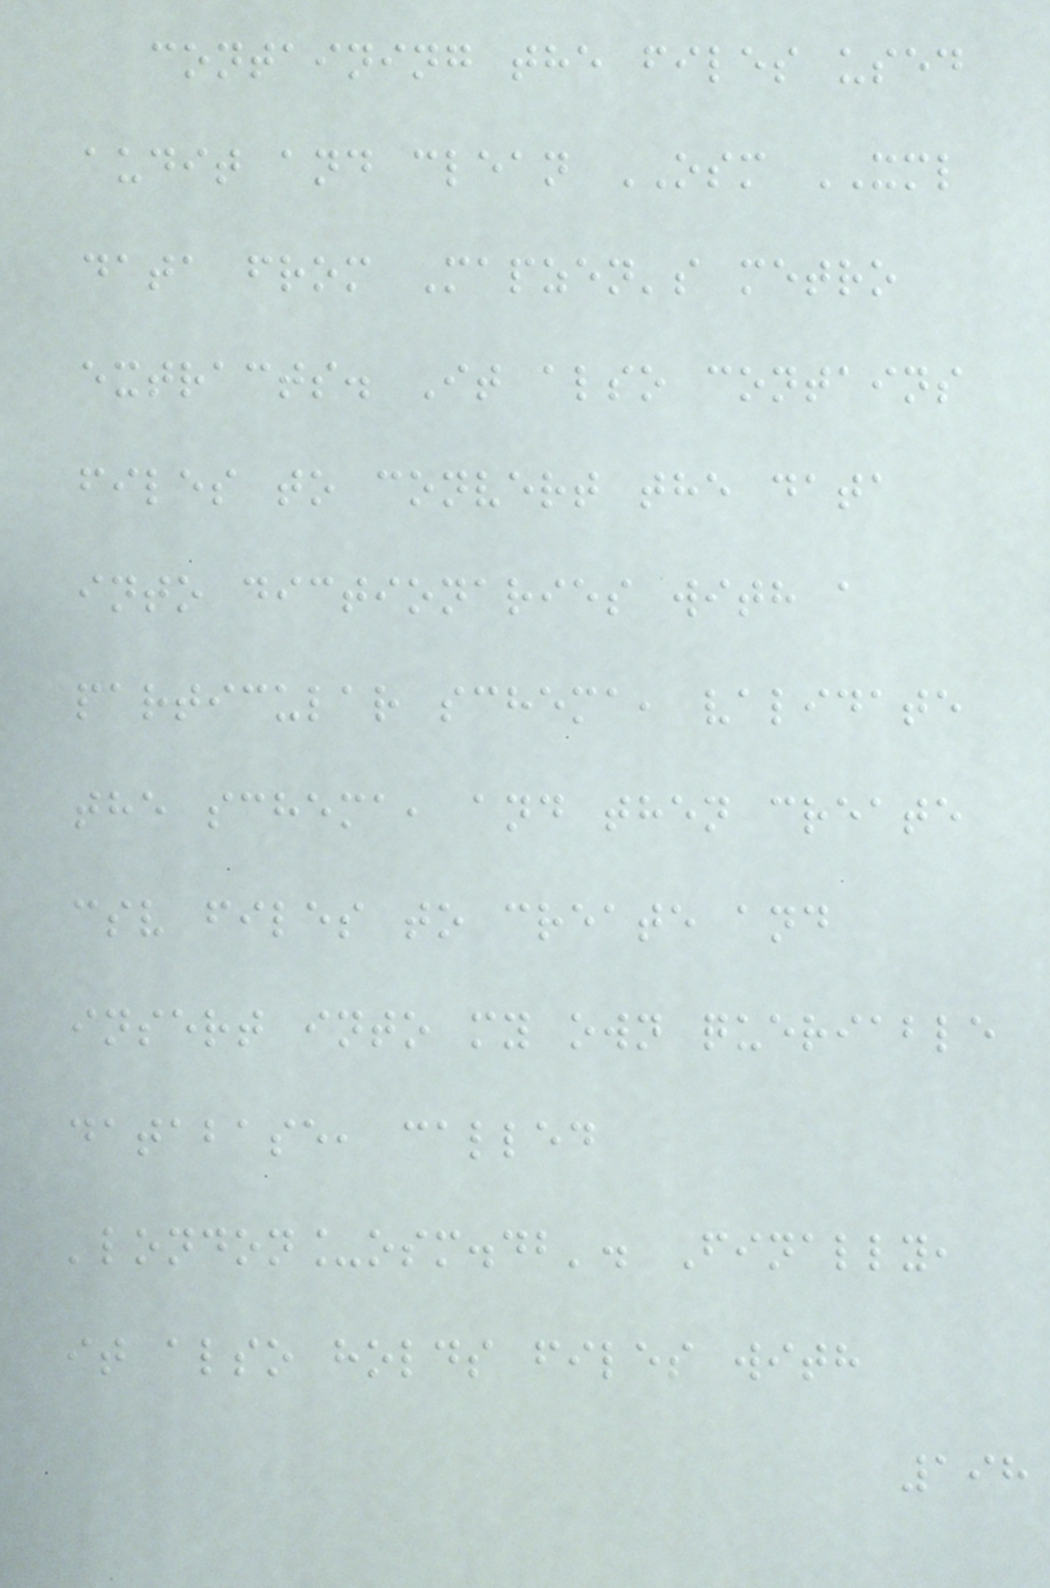containing the files used
audit and clean OSM XML
data from Mapzen's metro
extracts. It also contains
files to convert the data
into dictionaries with a
particular schema, validate
the schema, and then create
csv files to create and
insert into my own queriable
database, called
'london_osm.db'. Finally,
it also holds files with
198
